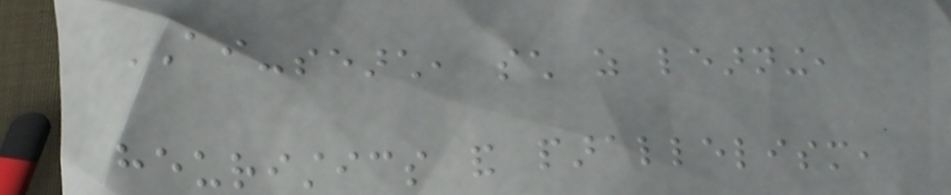AI-search, such as learning,
heuristics and parallelism,
